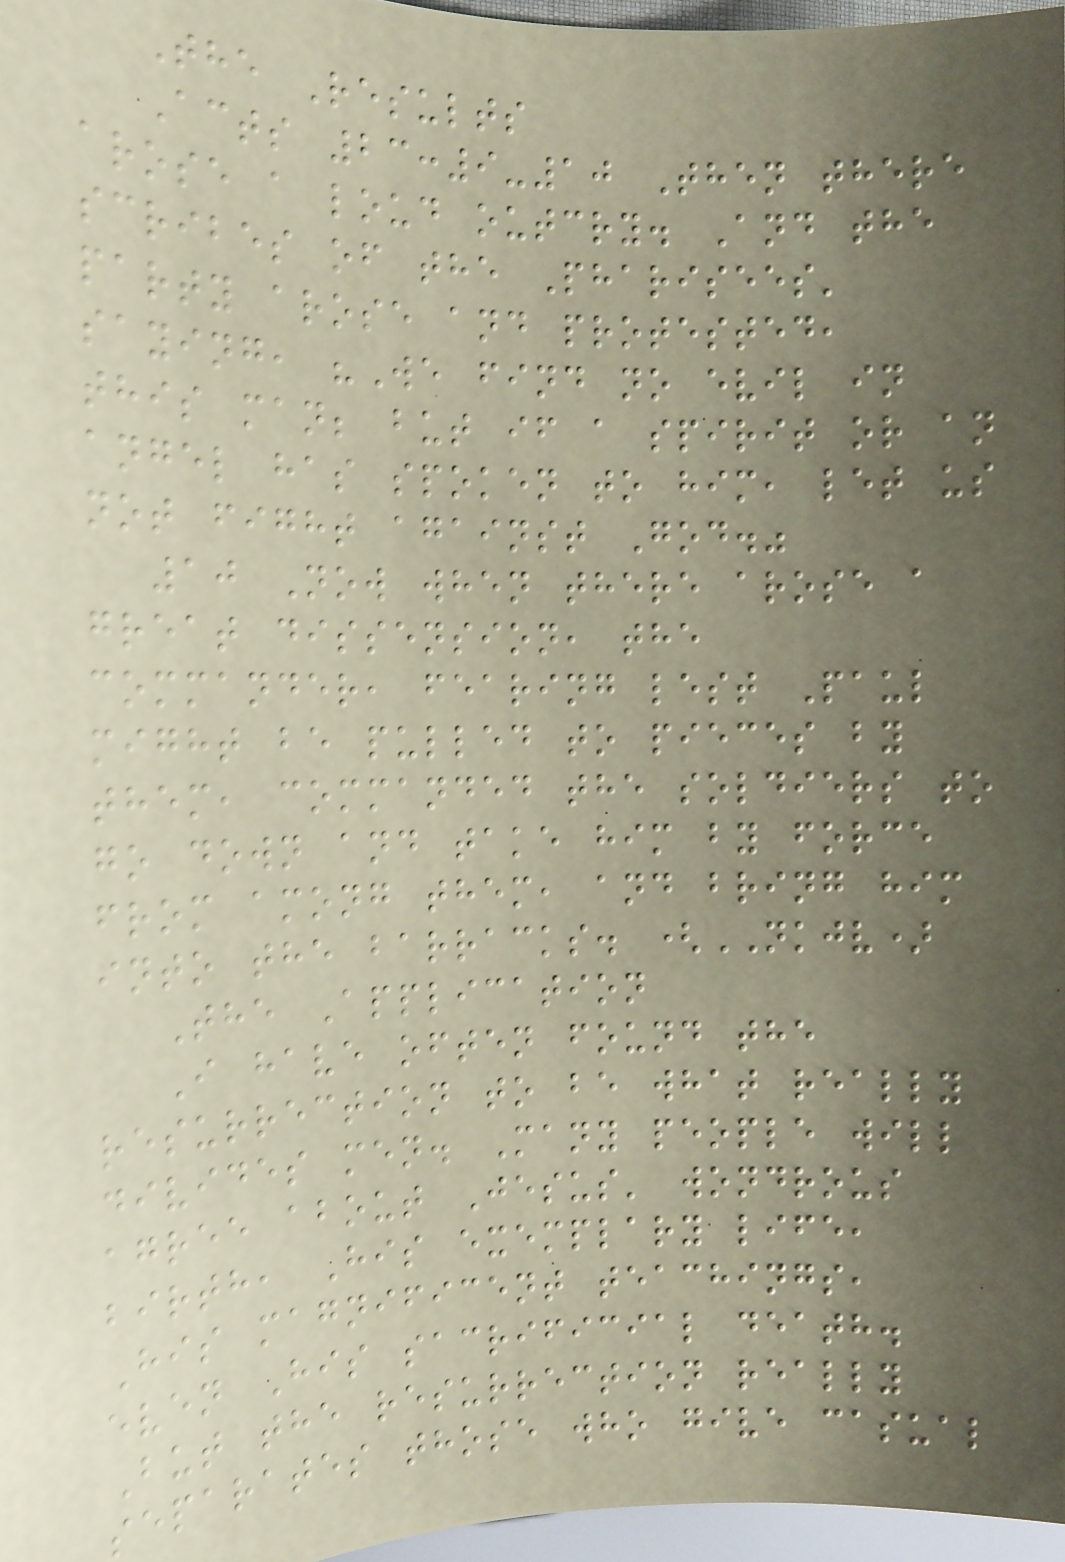The Results
Acts 23:9-10 Then there
arose a loud outcry. And the
scribes of the Pharisees'
party arose and protested,
saying, "We find no evil in
this man; but if a spirit or an
angel has spoken to him, let us
not fight against God."
10 Now when there arose a
great dissension, the
commander, fearing lest Paul
might be pulled to pieces by
them, commanded the soldiers to
go down and take him by force
from among them, and bring him
into the barracks. (NKJV)
The Application
I have often found the
resurrection to be what really
divides men. Many people will
agree about Jesus' wondrous
birth, His exemplary life,
His magnificent teachings,
even His sacrificial death.
But the resurrection really
separates those who give casual
